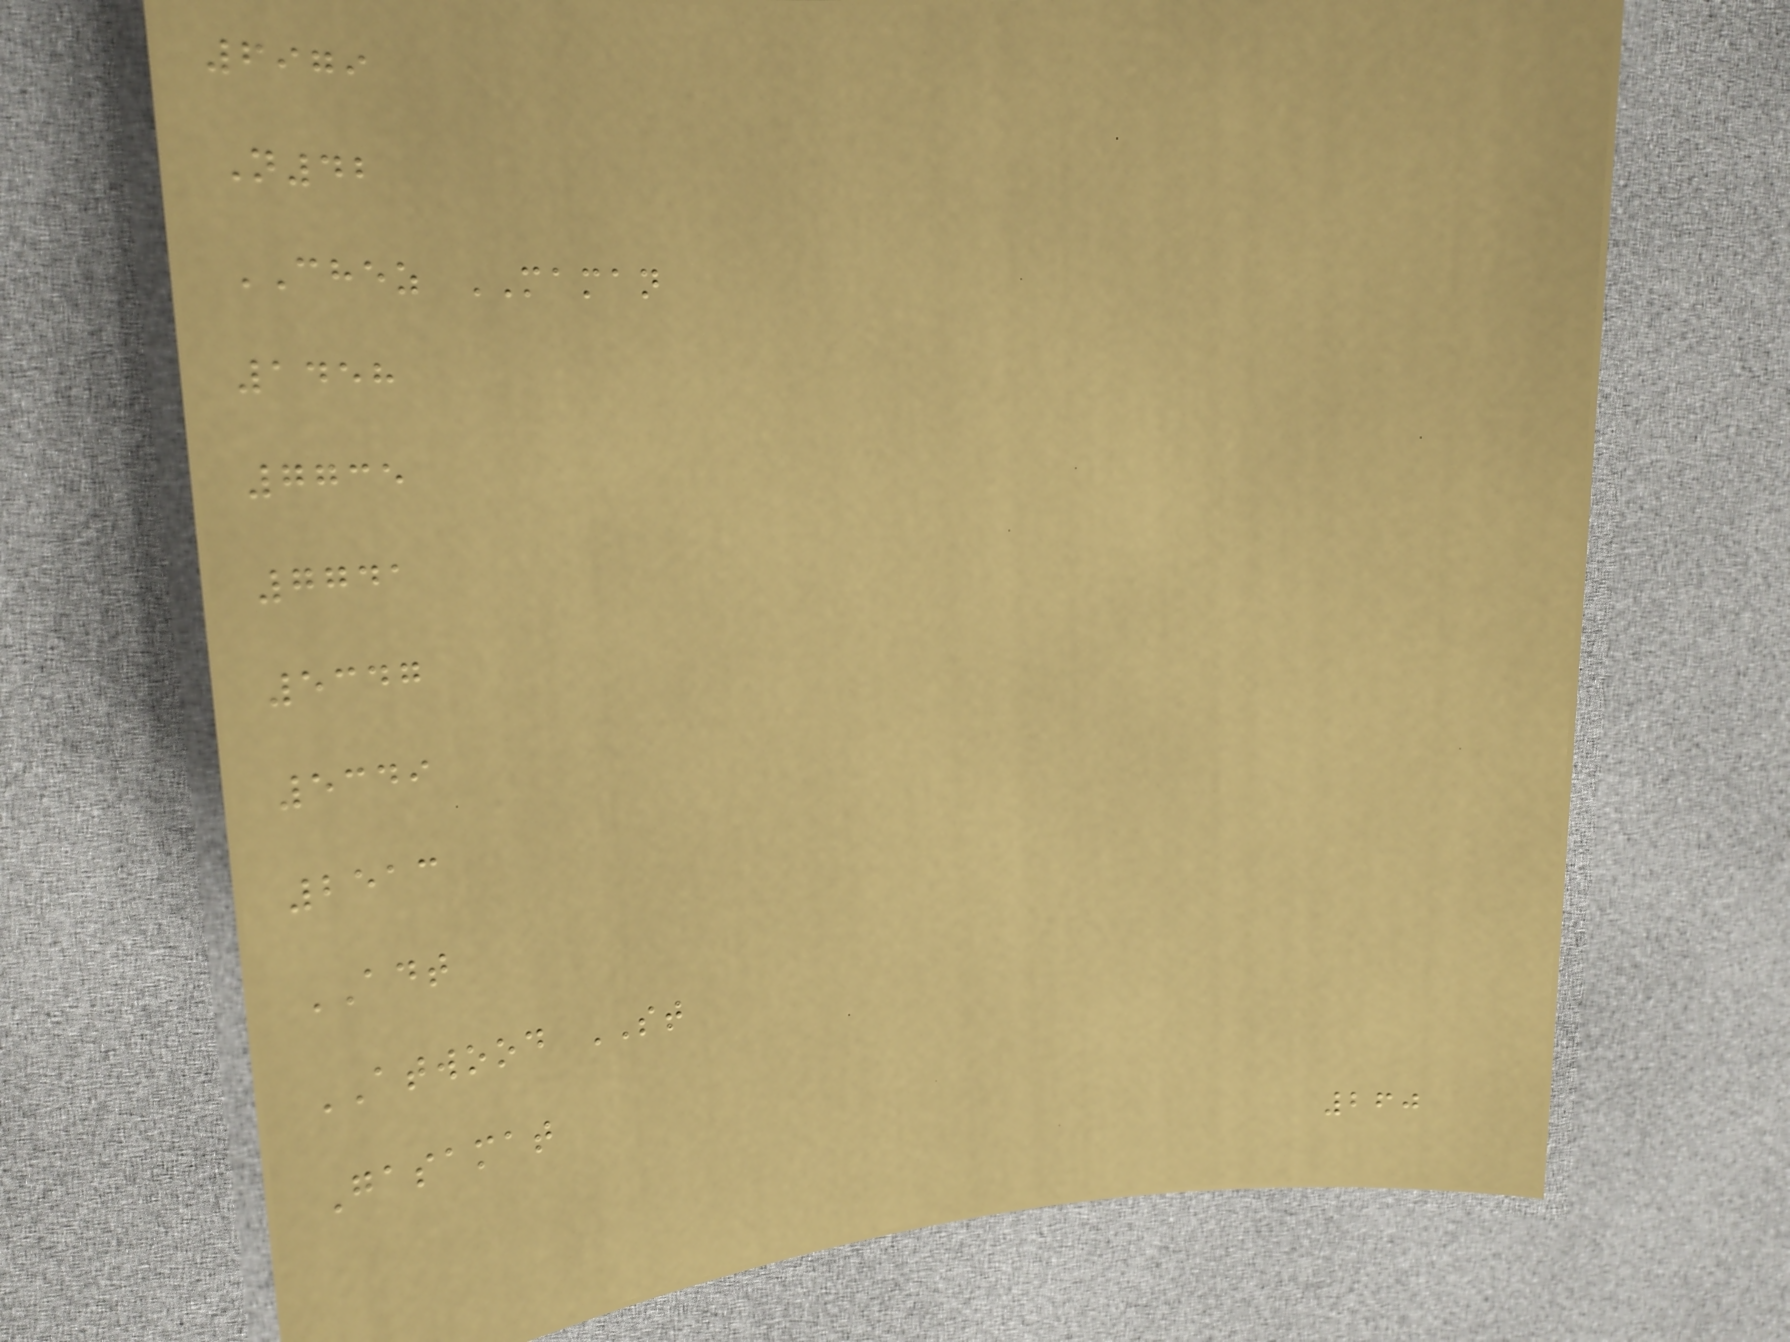6979
N42
CHEZ MAMAN
1458
7735
7741
5347
5349
2513
ADT
ATWOOD ST
Gasamat
260
